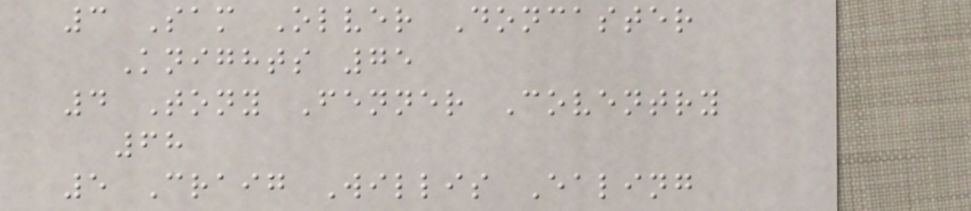3 Sam Olver Doncaster
Knights 75
4 Tony Fenner Coventry
68
5 Craig Willis Ealing
